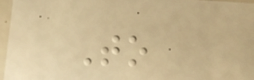To
